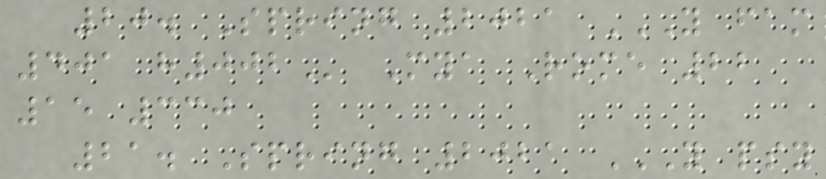20. Spring 2021 Y FAM
401 H002 Mya Rome 22
15 330
21. Spring 2021 Y PSY
